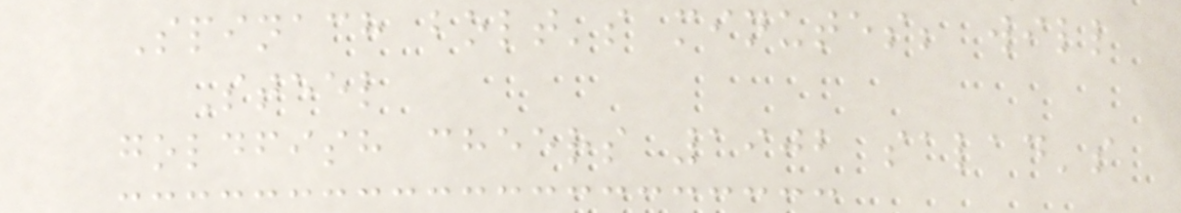Spinach bolt's minutes; will
Steel
goldfish cheers 1902 salad's
